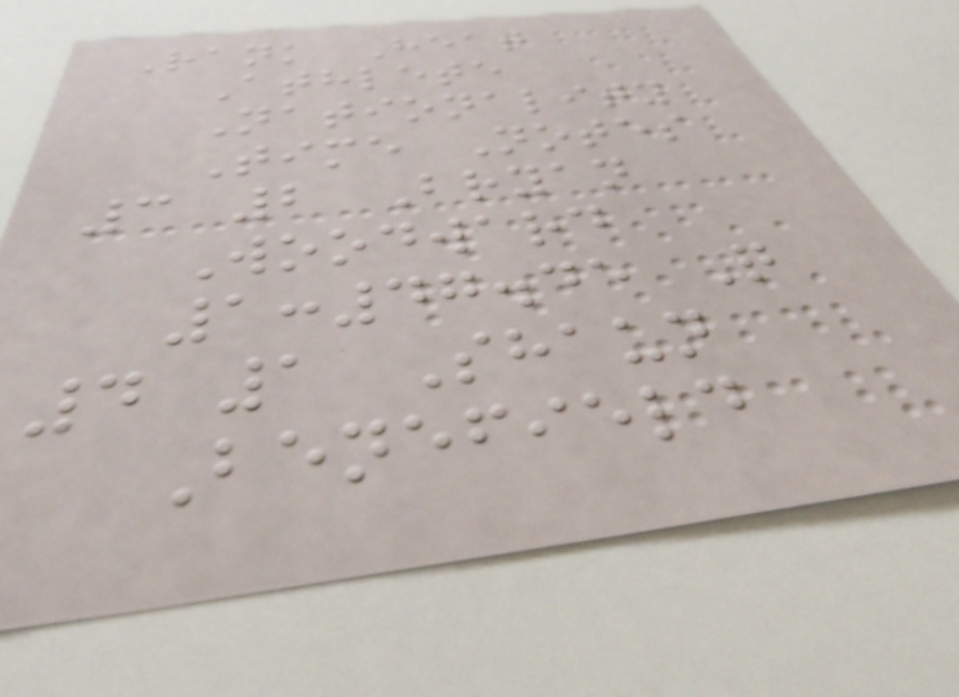Rank Heat
Athlete
Nationality
Time Notes
3 2 Bryan
Woodward
1:47.45 Q
4 1 Shaun
Benefield
